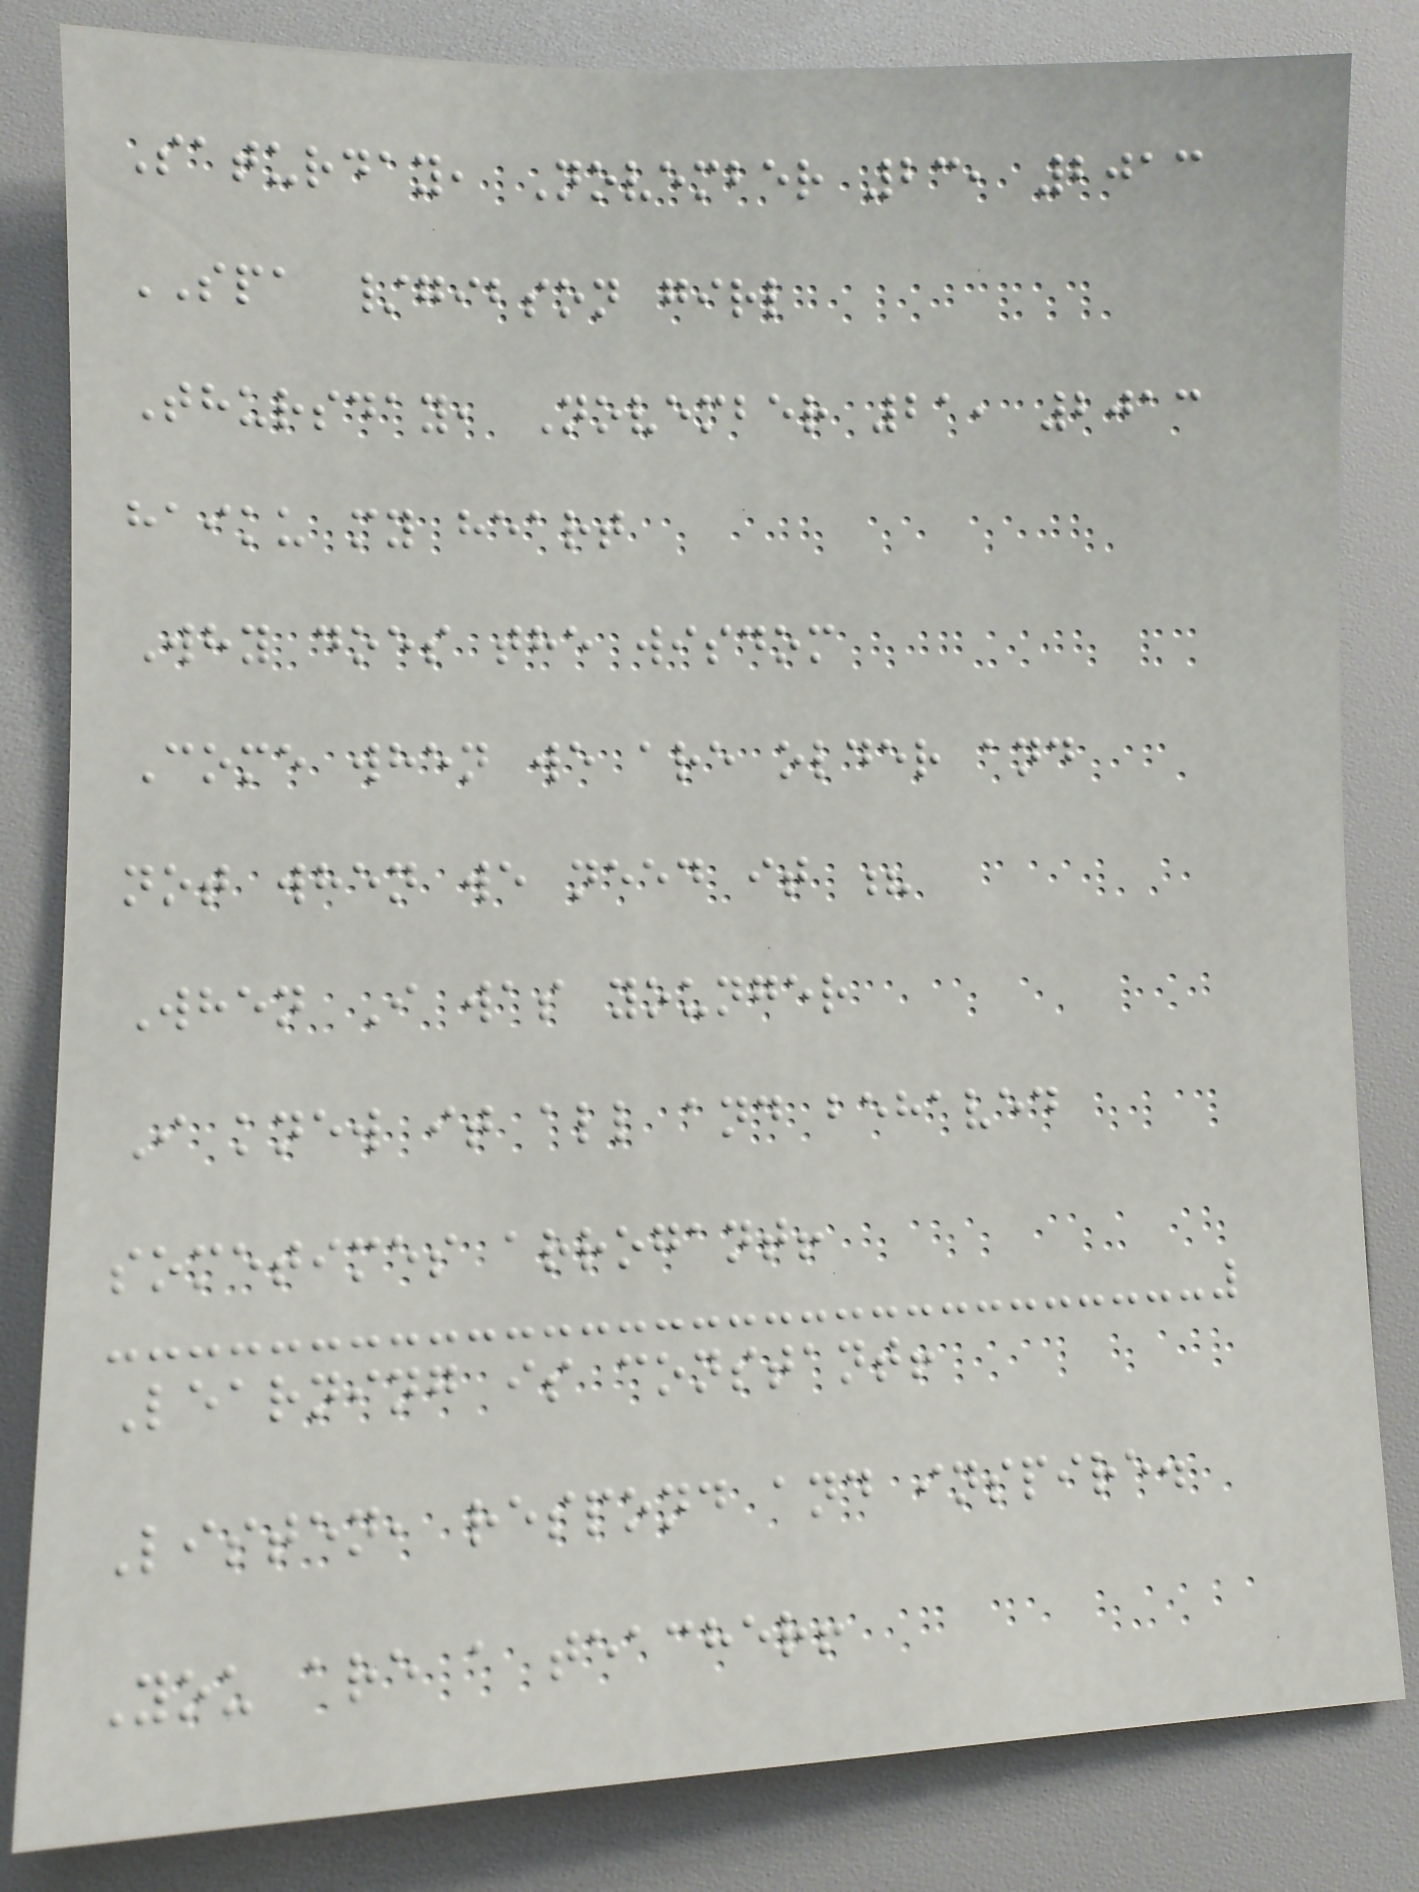Saturday, November 23, 2013
SPA /gibson girl
Thursday, November 21, 2013
haiku my heart
Why does the wisdom
Come when we are older and
not when we need it ?
When I was younger
I knew it all and behaved
sometimes arrogant!
Learning is constant!
Listen, respond and inspire.
You are a teacher!
